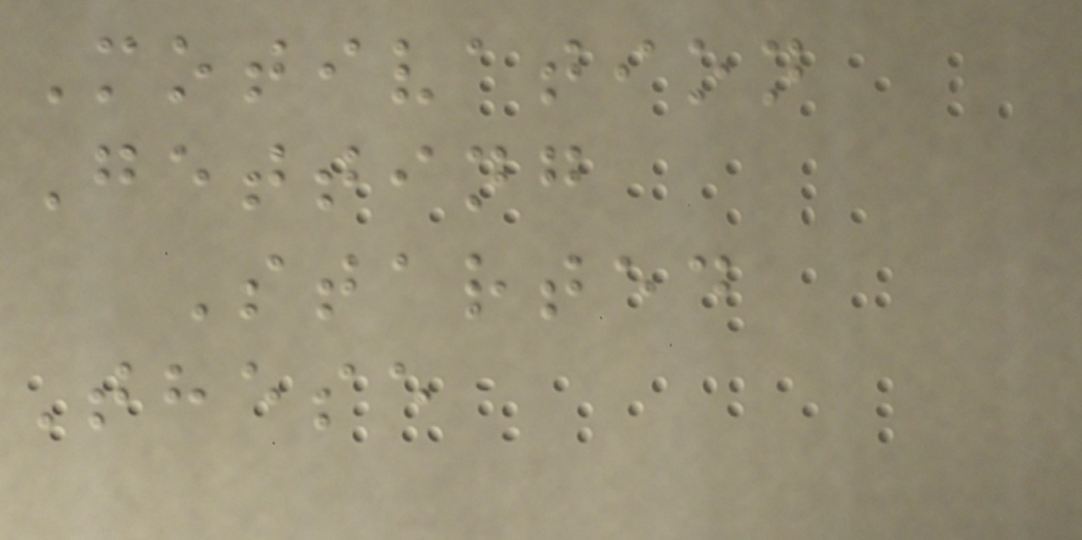Motivation
Getting
Started
These
